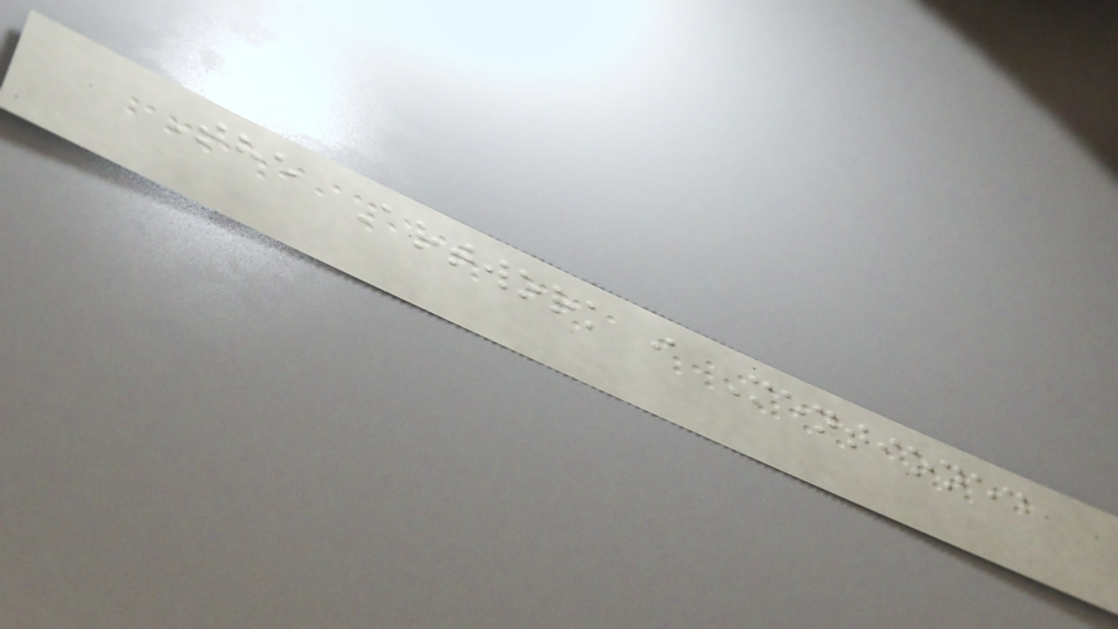The Artwork i Mentioned
